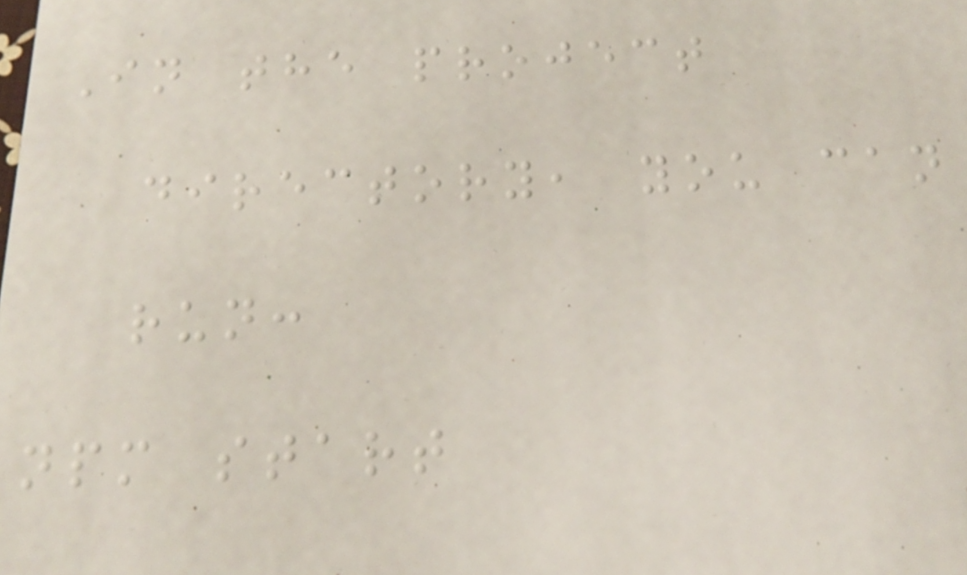In the project
directory, you can
run:
npm start
